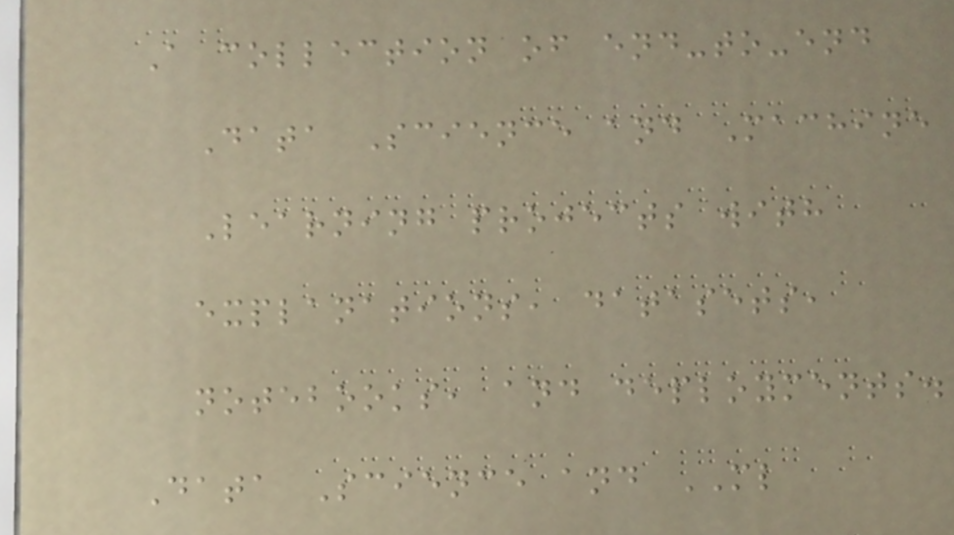A collection of end-to-end
Data Science and Machine
Learning projects with
explanations, datasets,
notebooks, and deployments.
Data Science and ML
